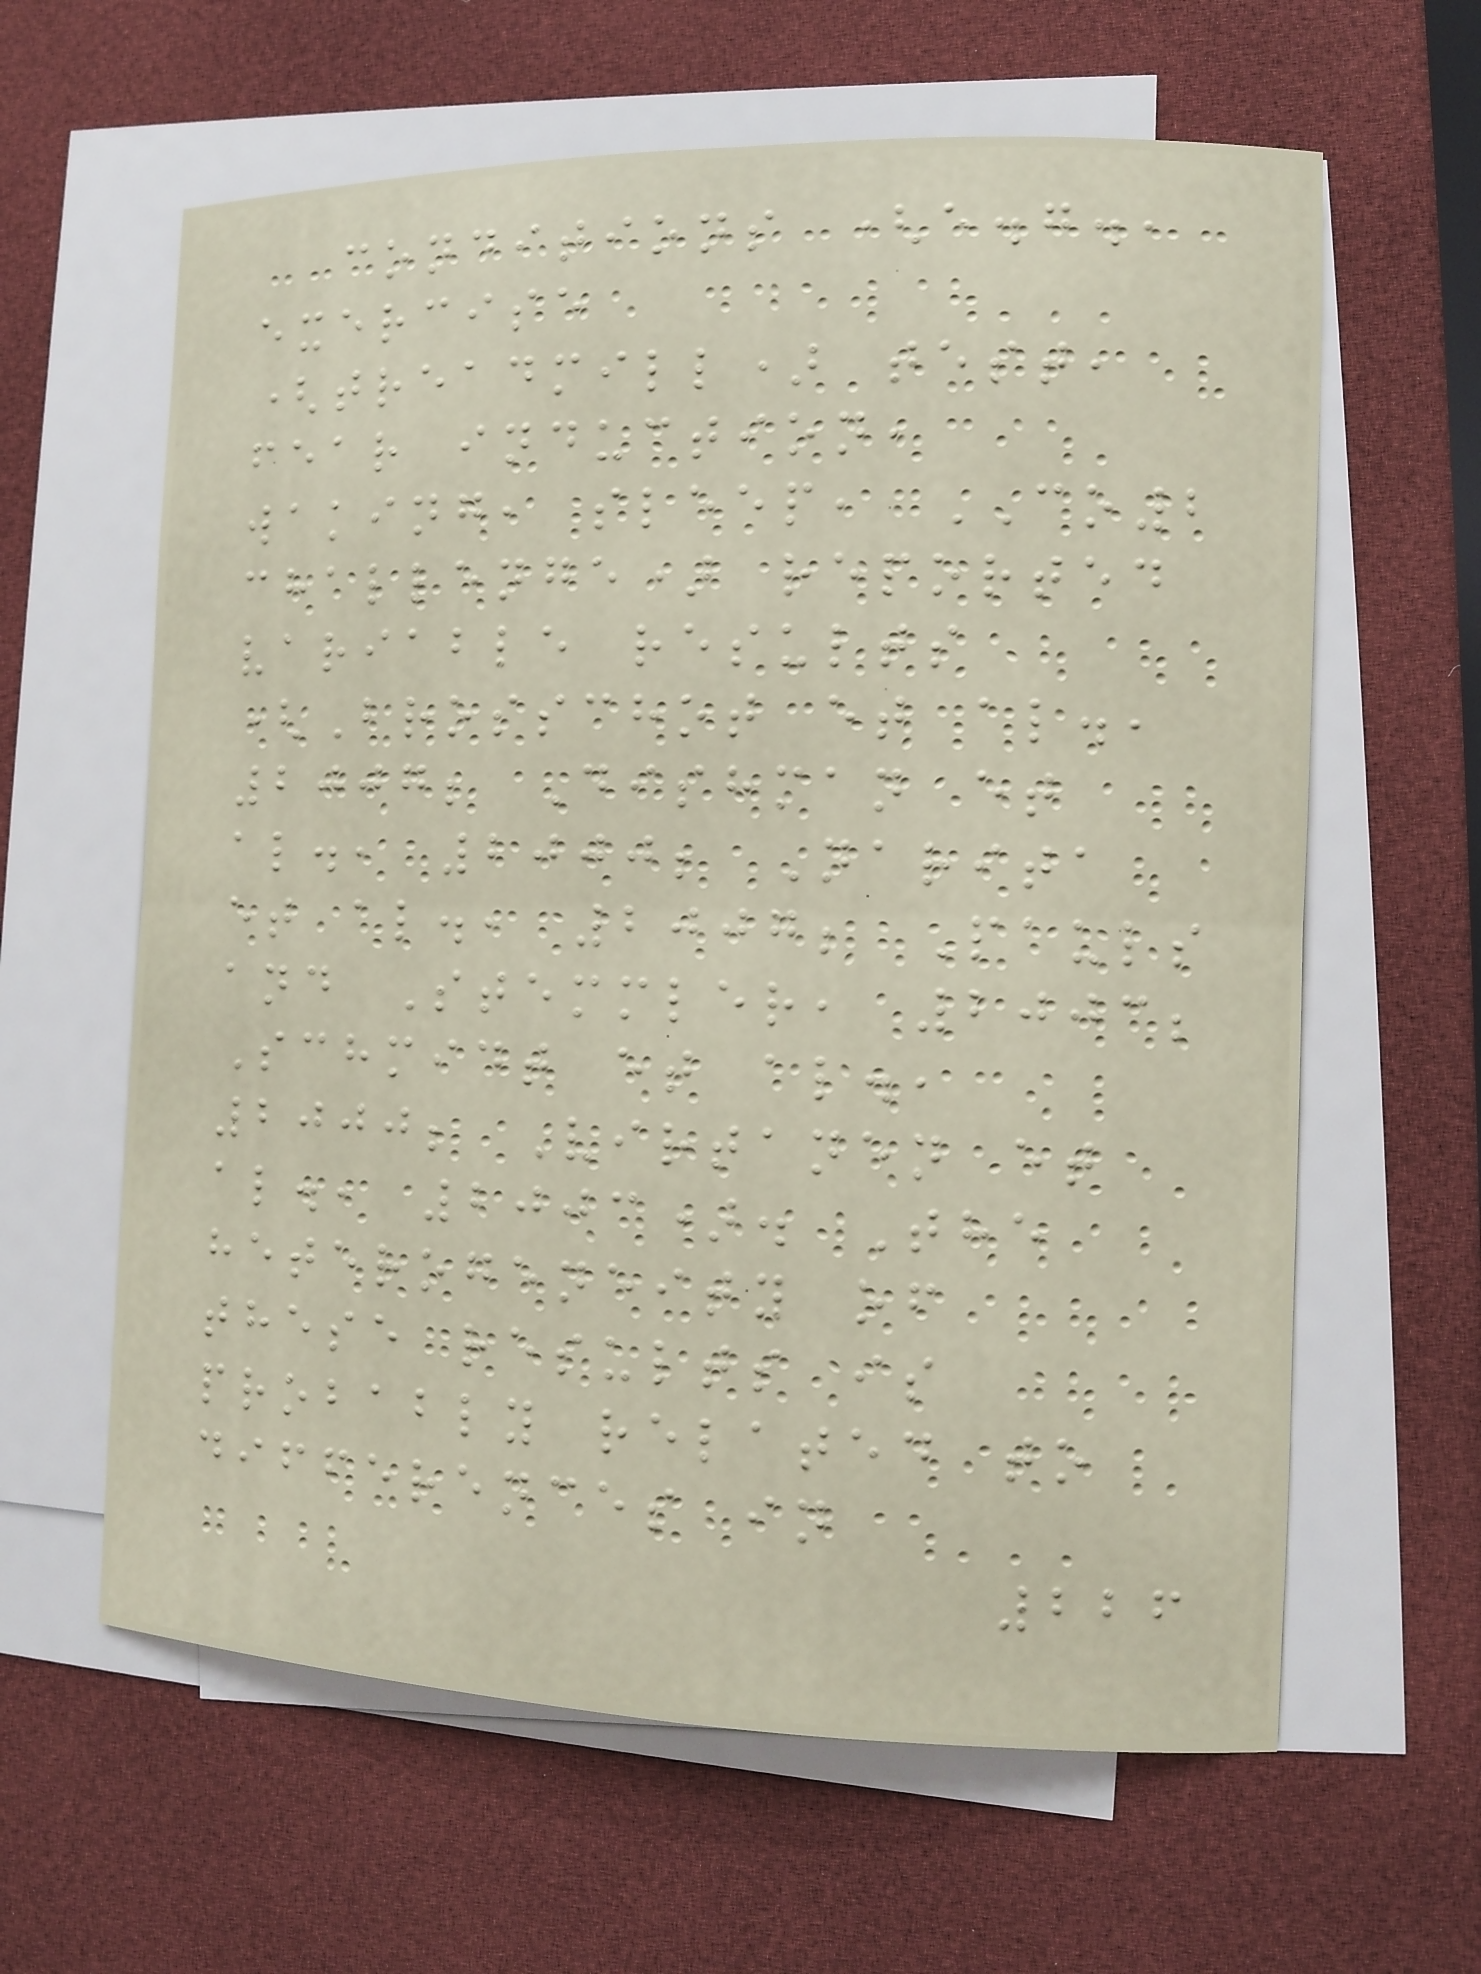conditions (e.g.,
exercise
(treadmill) test,
fear induction,
waking, sleep, CO2
challenge) reported
variable results
(Brosschot et al.,
2007; Dishman et
al., 2000; Narita
et al., 2007; Pauls
and Stemmler, 2003;
Schmidt et al.,
2000; Virtanen et
al., 2003). The
heterogeneity of
these results is
probably related to
differences in
226
